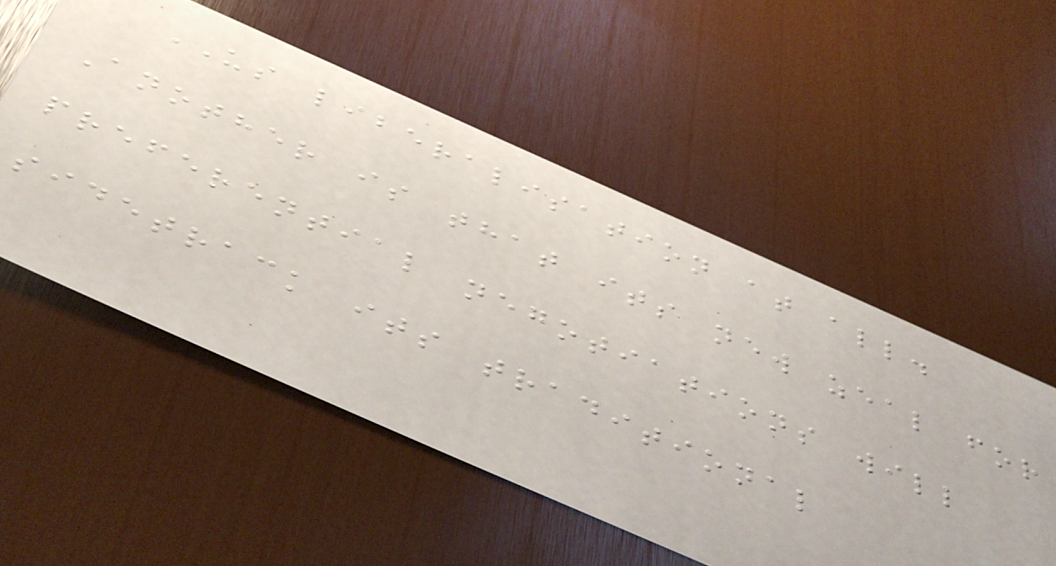US liberalisation at all.
Another is that its new zeal for
preferential negotiations will
sidetrack its traditional
